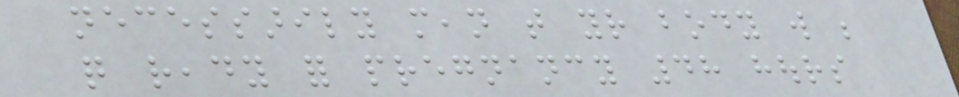necessarily mean that your body will be
quite ready for pregnancy 48 hours
